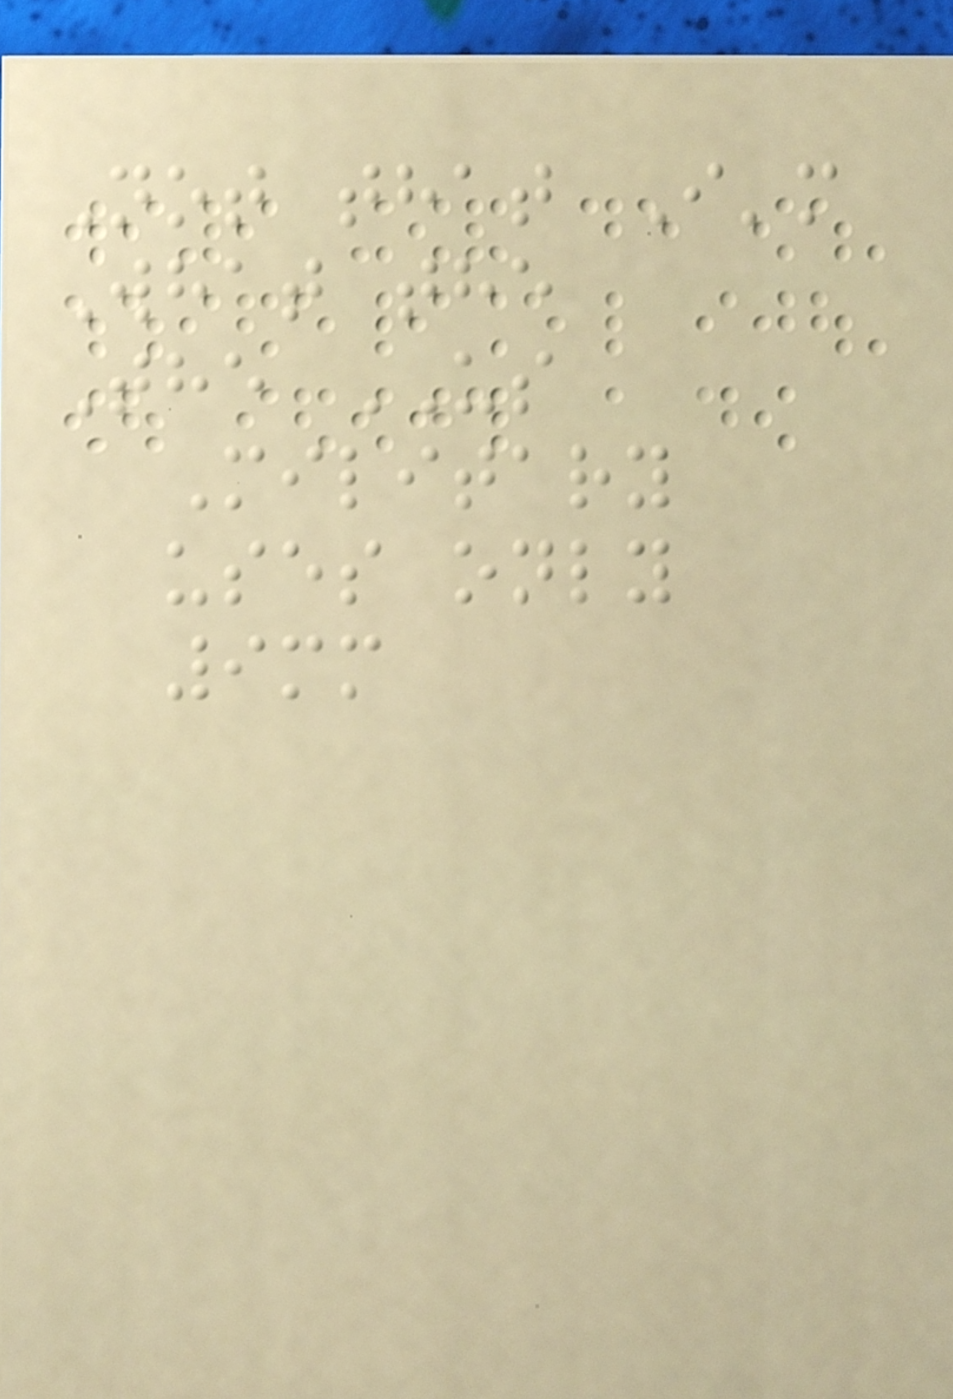Not that I'm
What the
The US
Military
uses only
9mm
